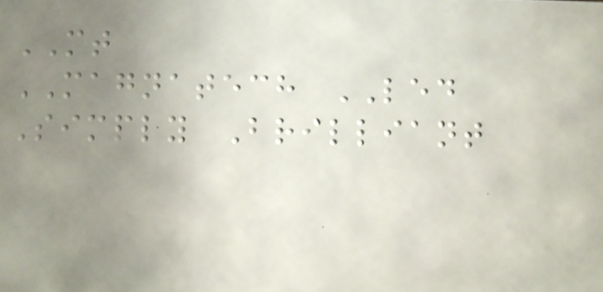MT
MAGNATECH LED
Simply Brilliant
